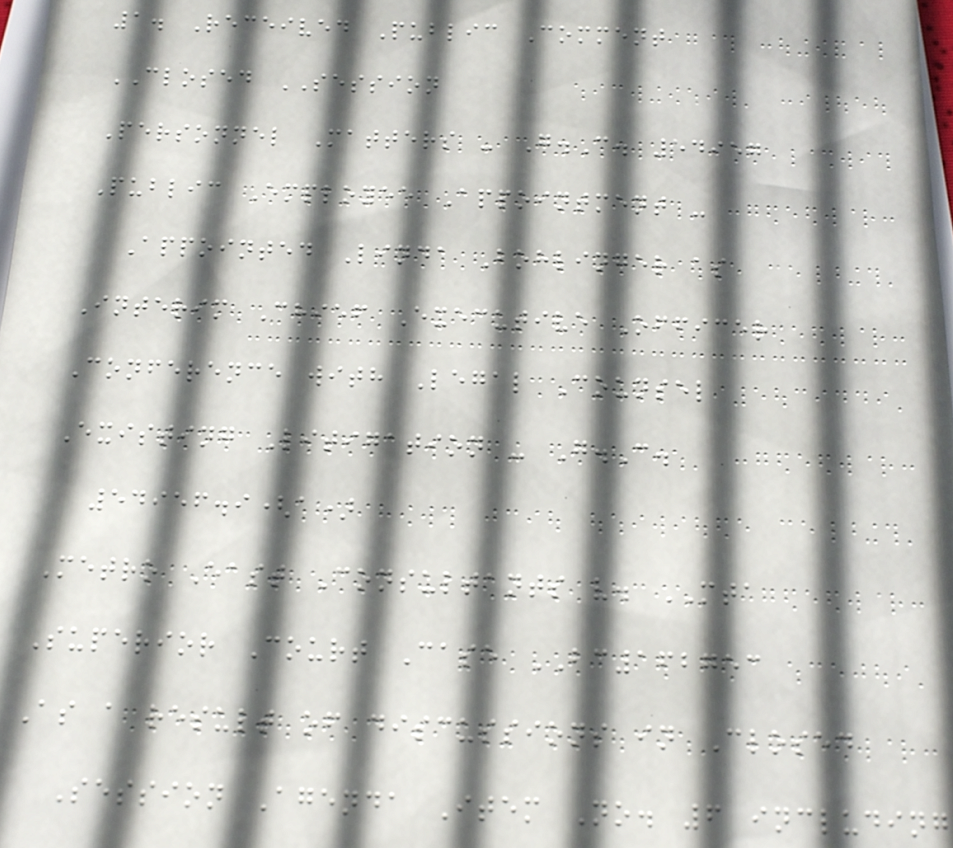1. Received Public Comment
CLOSED SESSION
Personnel Matters - G.C. 54957
Public Employee Appointment -
Appointed Linda Bohlinger as
Interim Chief Executive Officer
Conference with Legal Counsel
Existing Litigation - G.C.
54956.9(a)
Metro East Consultants v. MTA
Superior Court Case BC162753
As a result of discussions in Closed
Session Agenda Item No. 6 including
